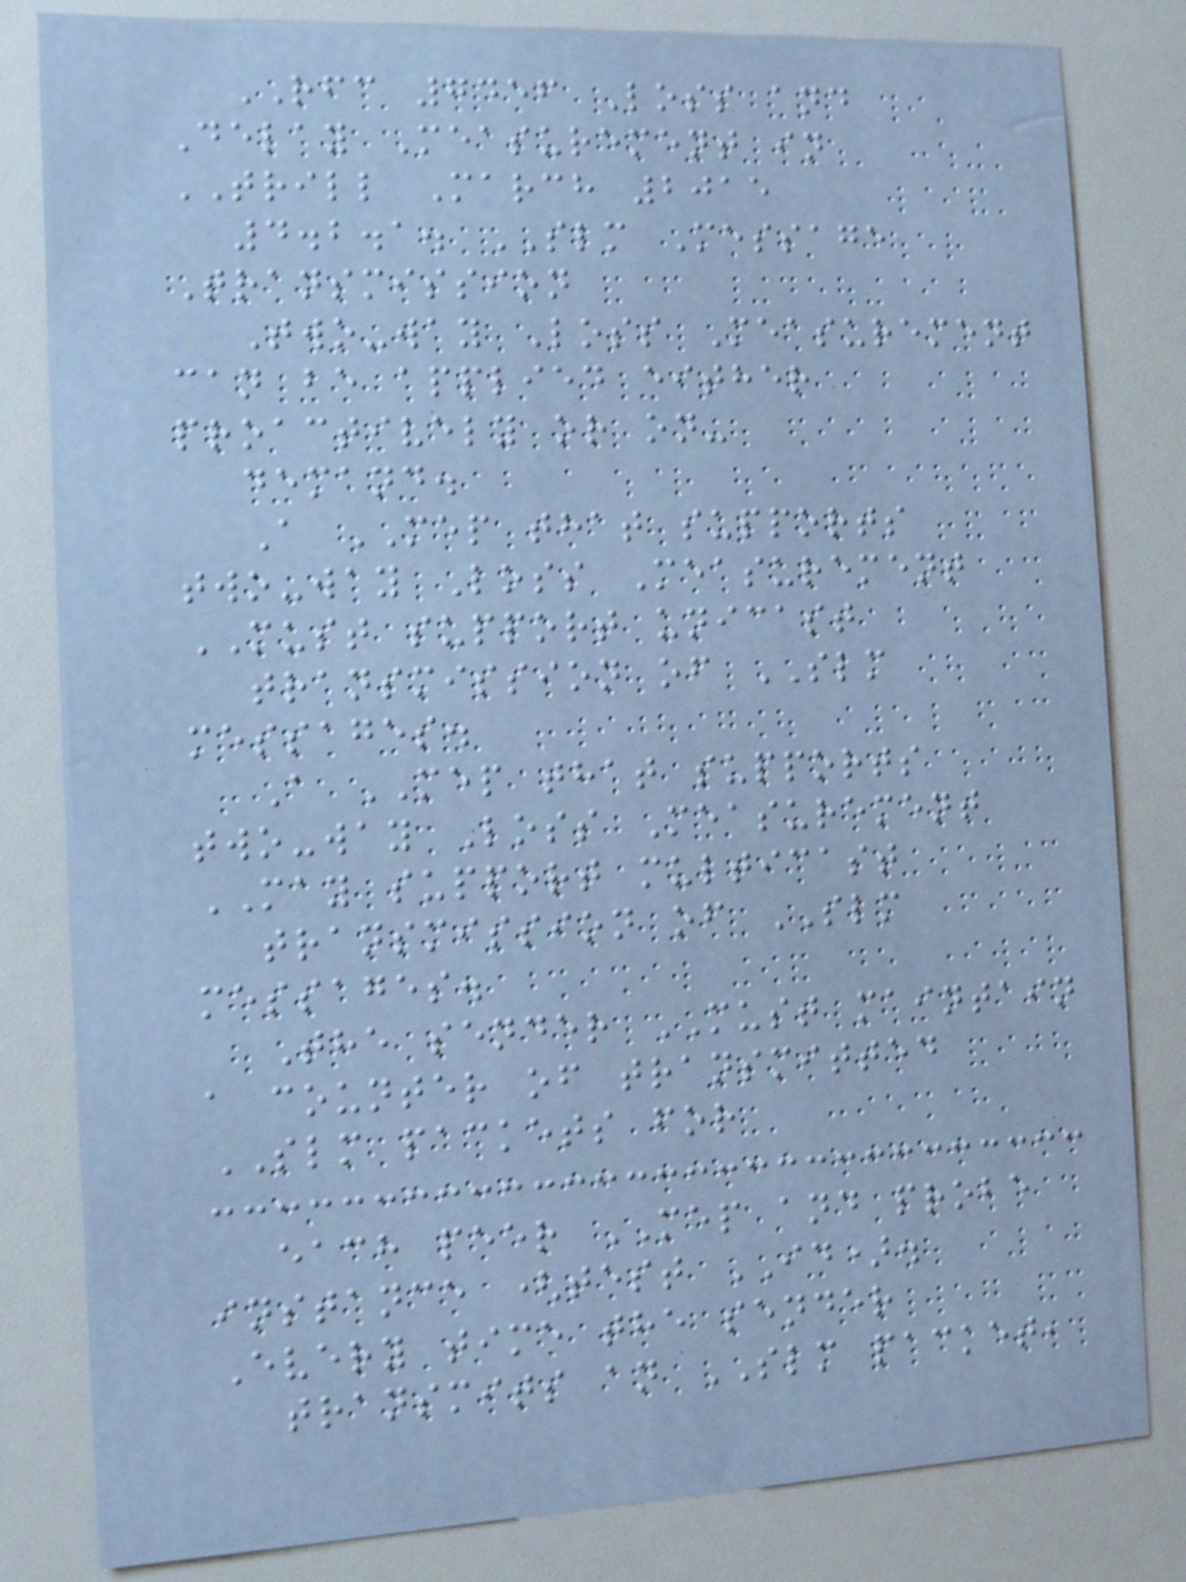RFC 7456 Loss and
Delay Measurement in
TRILL March 2015
4.2.1. SLM Message
Transmission
Two-way Loss Measurement
can be applied either
proactively or on-
demand.
A MEP that supports
two-way Loss Measurement
MUST support unicast
transmission of SLM
messages.
A MEP that supports
two-way Loss Measurement
MAY support multicast
transmission of SLM
messages.
The sender MUST maintain
a counter of transmitted
SLM packets for
each peer MEP and probe
instance (test ID).
Every time the sender
transmits an SLM packet,
